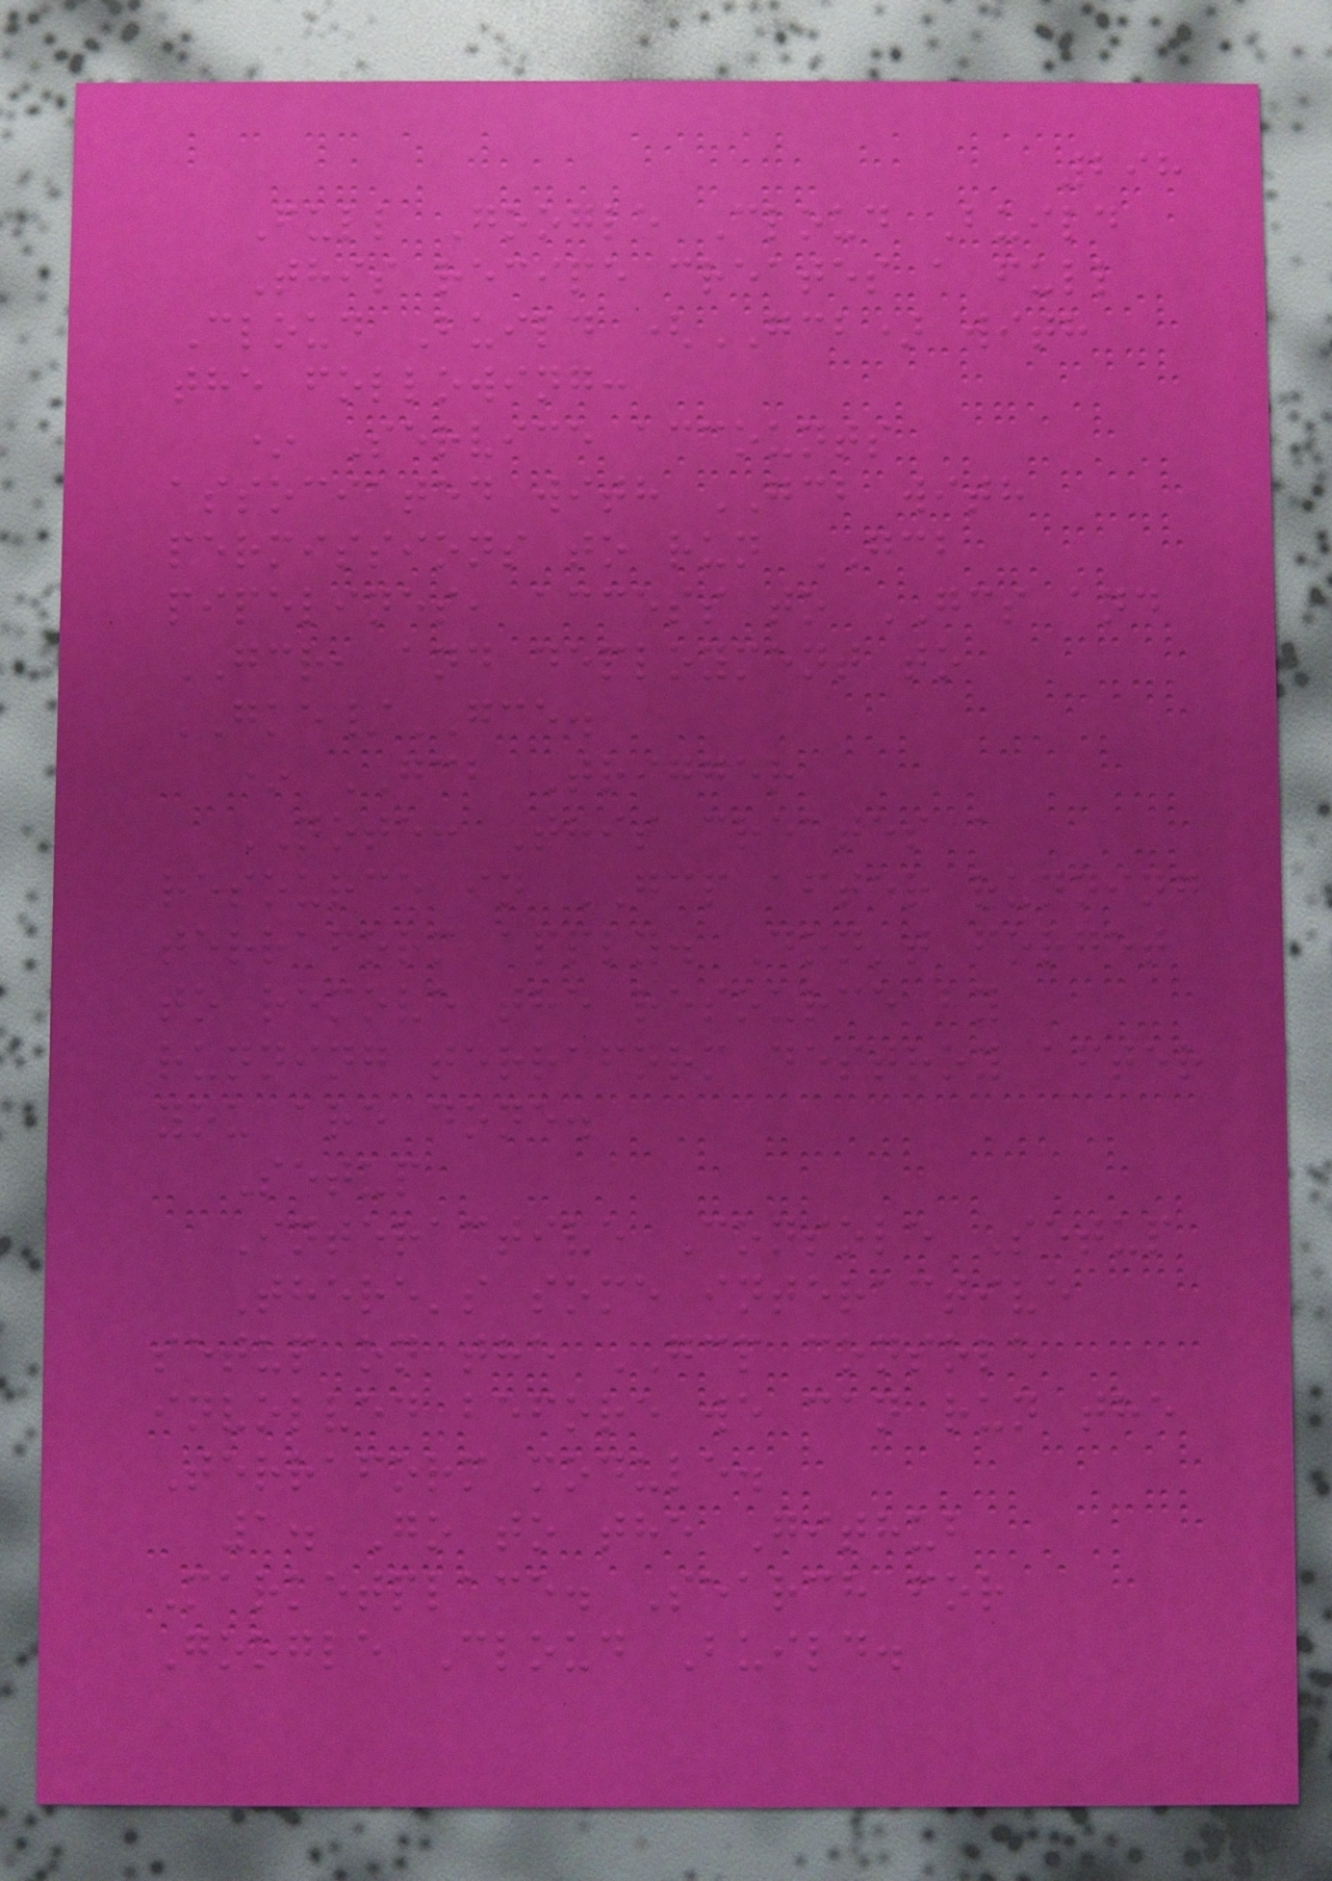298
Full Google Cloud Build
This recipe creates a full
Cloud Build (GCB) with
the following:
* Service accounts
associated with GCB with
permissions to run GCB
pipelines, access to GCS and
GCR, and deployment to
GKE/GCE.
* GCB Trigger
NOTE: This creates a
resource in GCP after running
terraform apply. Don't forget
to remove the resource by
running terraform destroy after
you are done.
Setup
Interactive Console Setup
There's some interactive
setup on the GCP console
involved before we can run the
Terraform module.
1. Go to the Github
Marketplace. Search for
Google Cloud Build.
